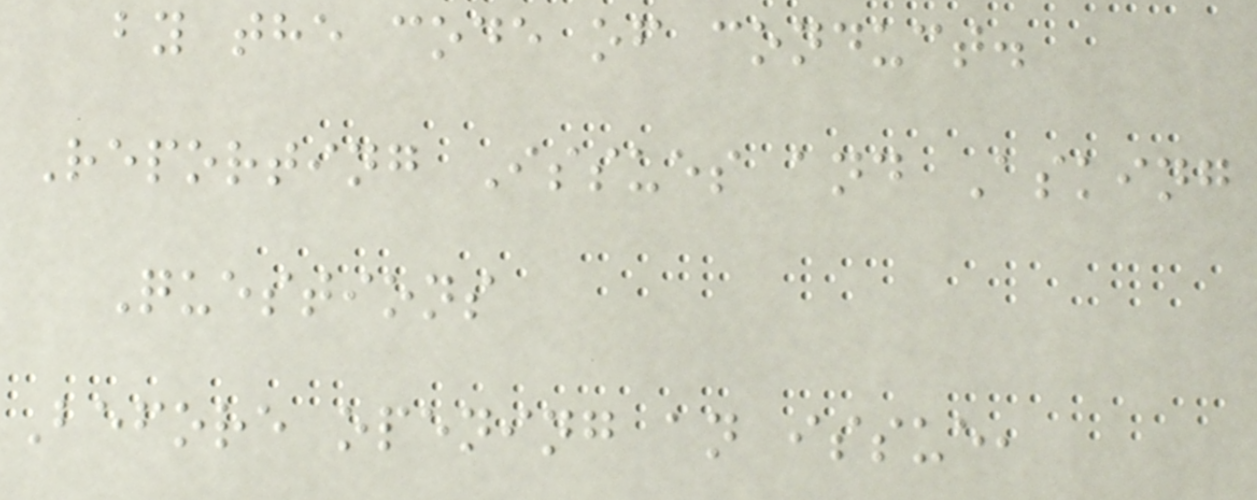by the code of conduct.
Reporting Issues and Asking
Questions
Before opening an issue,
